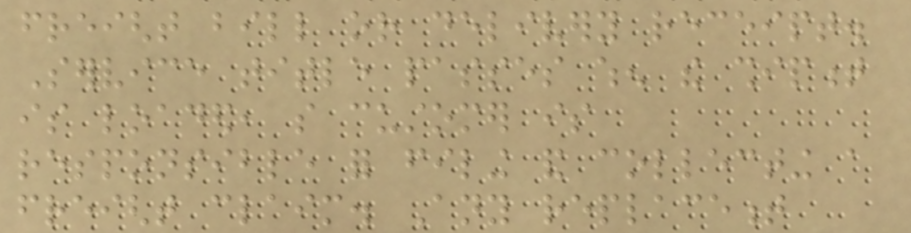freight bill or delivery receipt.
Service title passes when the shipment
is loaded, so customer is
responsible for filing and collecting a
freight claim. Any replacement
